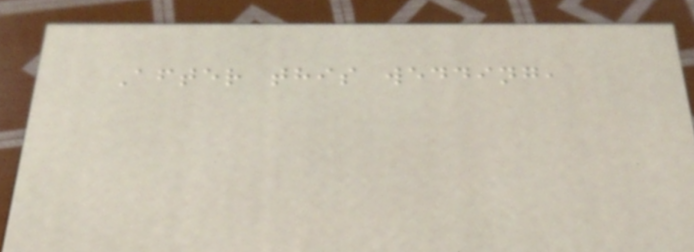After this wedding,
